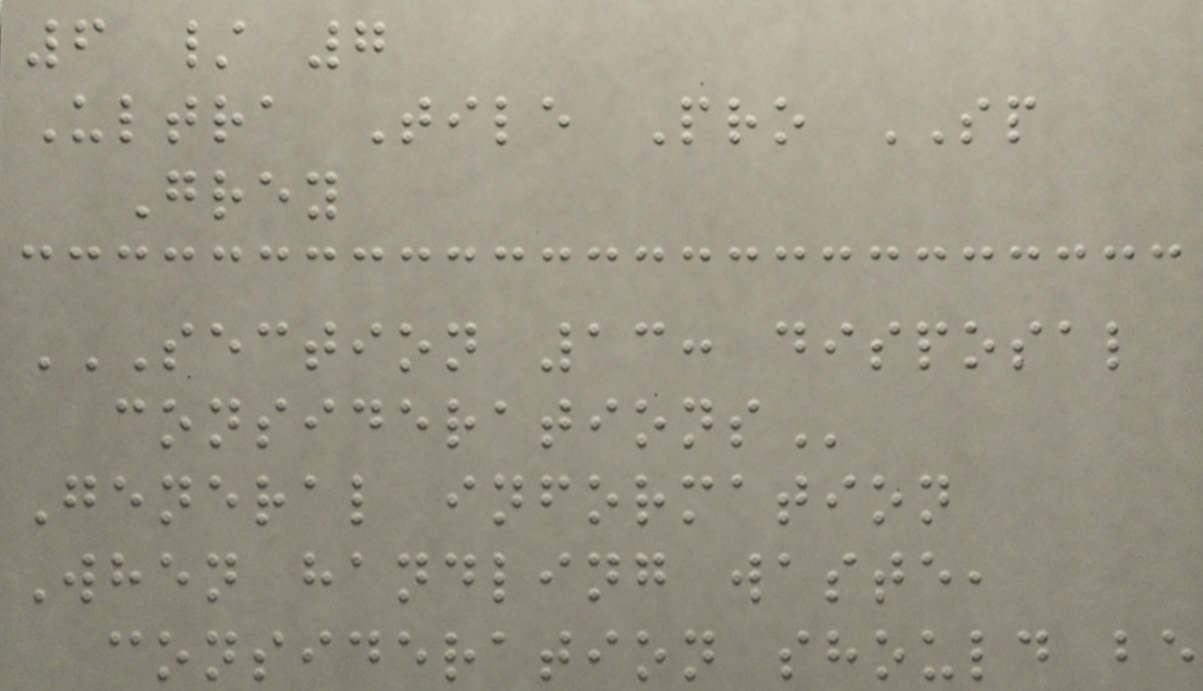6 / 7
Ultra Tile Pro SP
Grey
SECTION 13: DISPOSAL
CONSIDERATIONS
General information
When handling waste,
consideration should be
